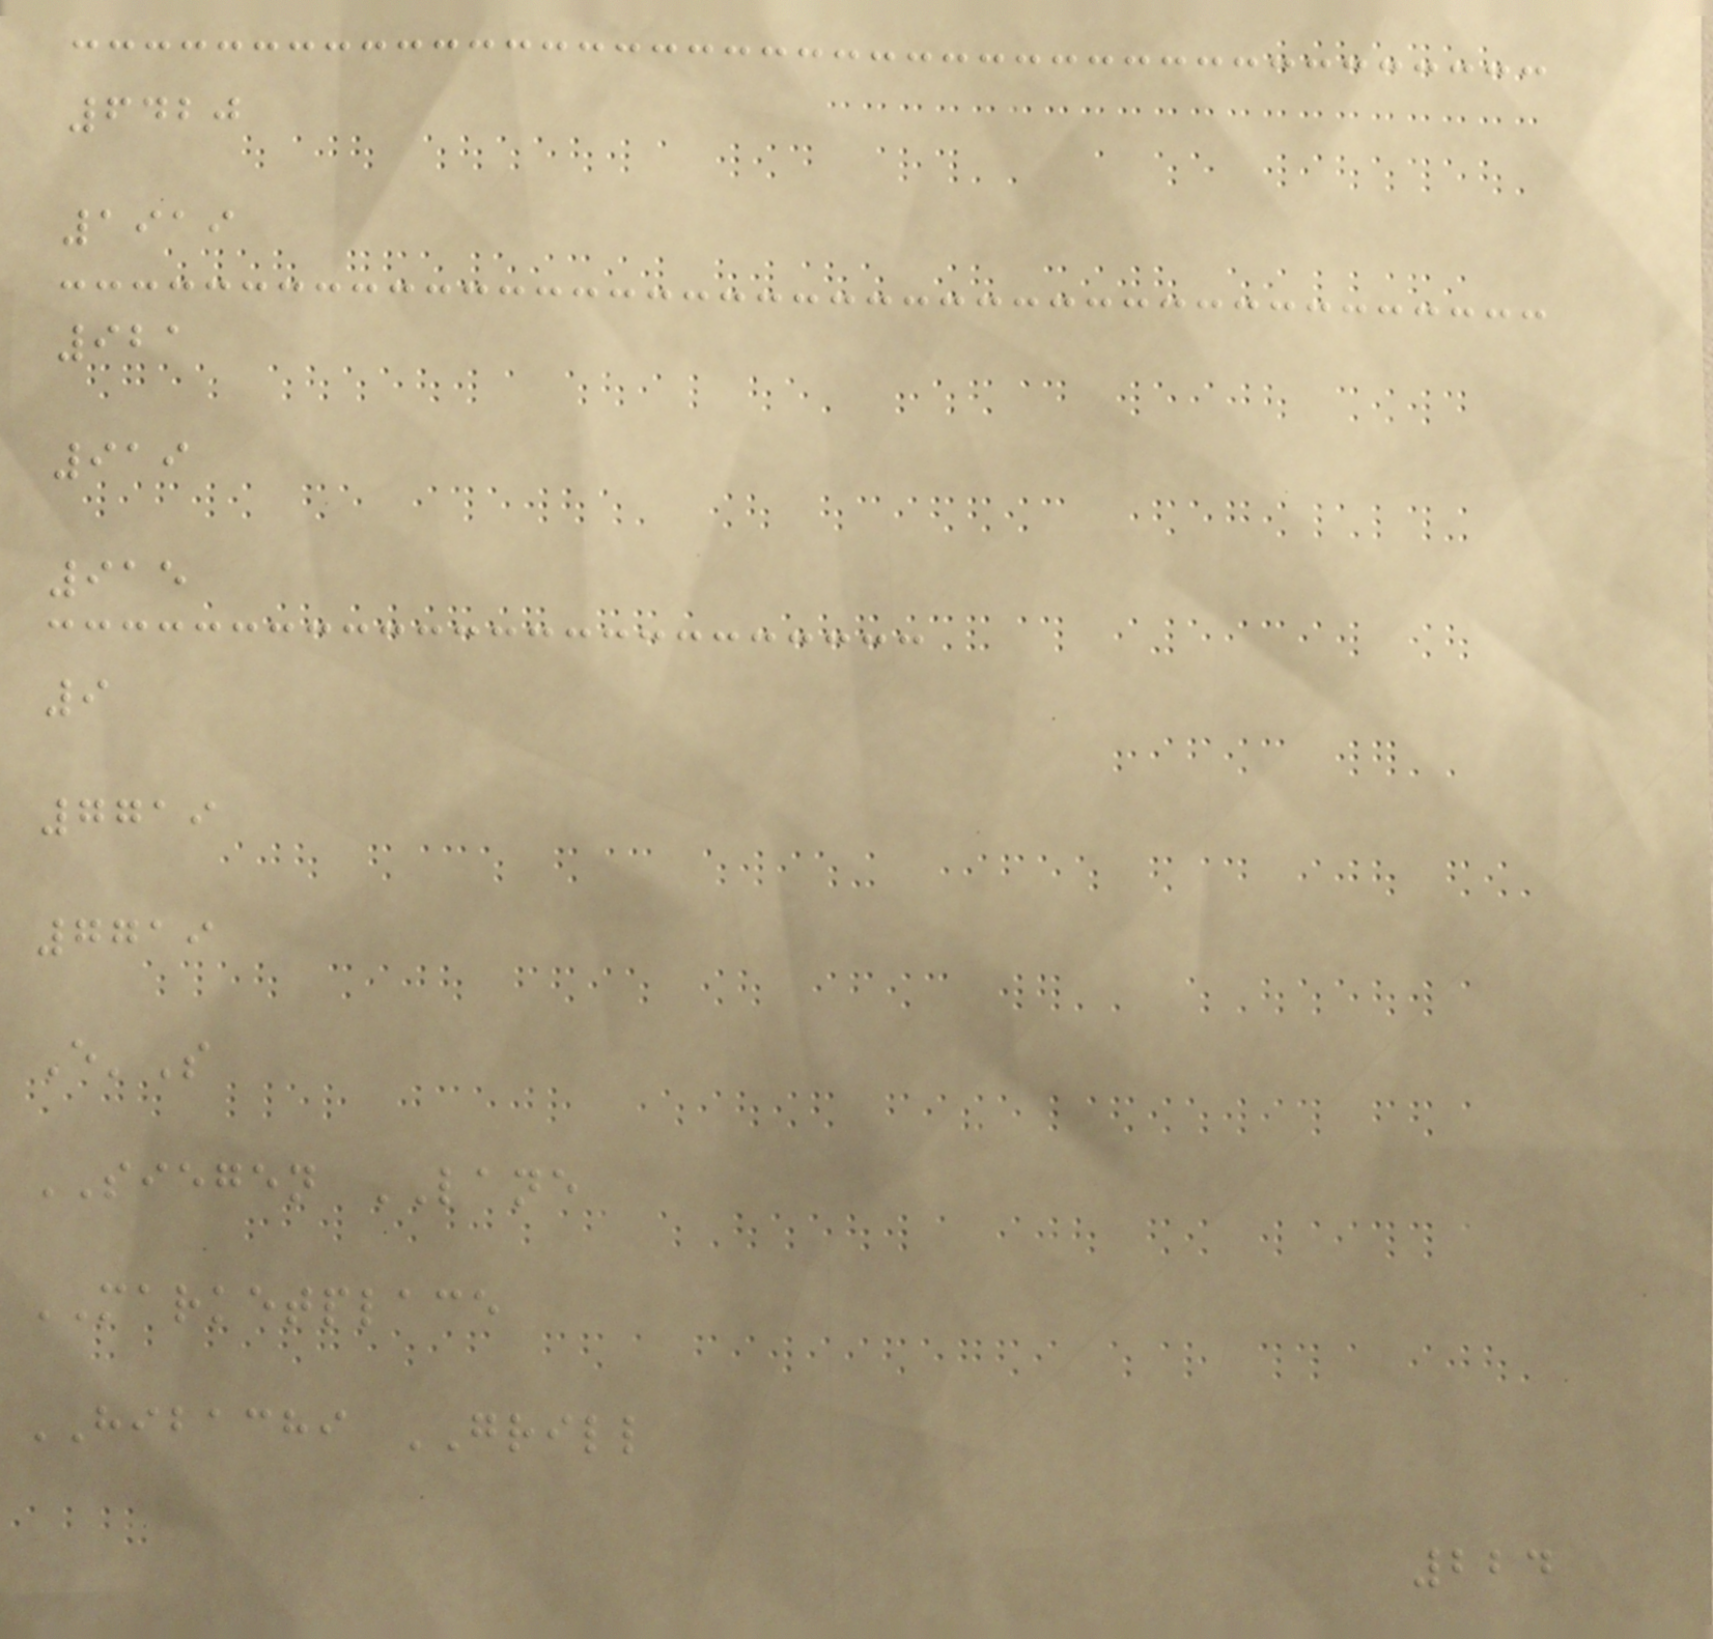6420
1919
921
919
915
9
7719
7719
E'S
SIEGEN LANE
MARKETPLACE
HIBACHI GRILL
224
